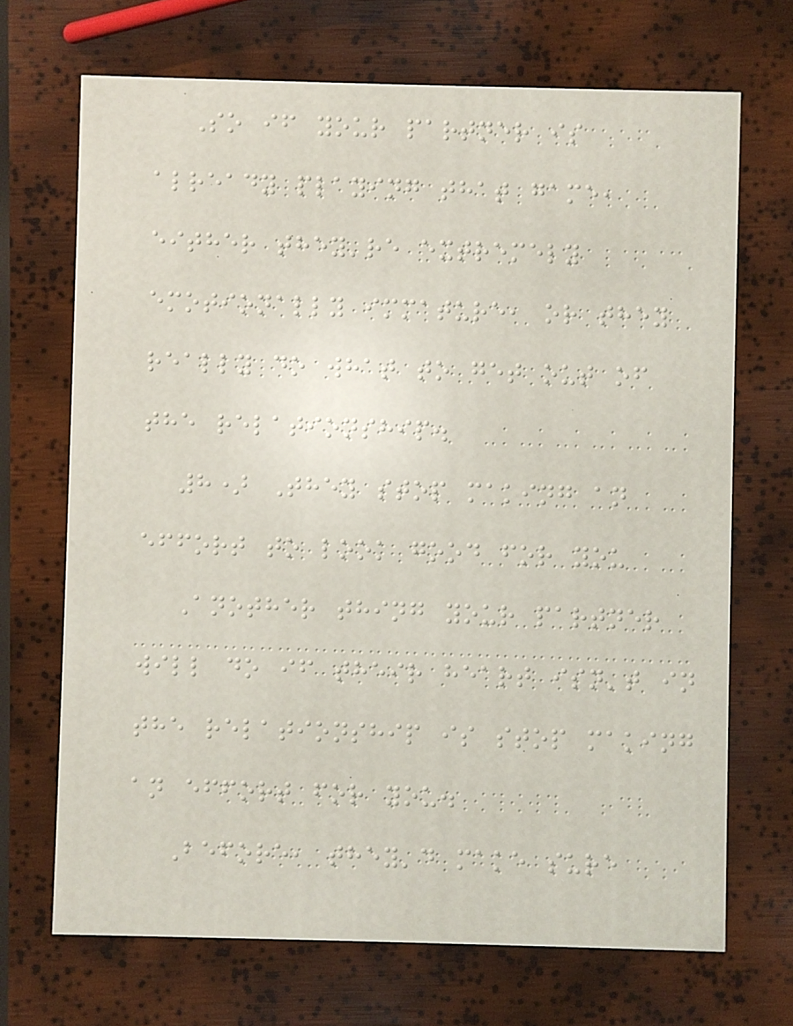So if your partner is
already playing that game,
either they're extremely
emotionally immature, or they
really do what to get out of
the relationship.
8) They stop making an
effort to look good for you
Another thing your partner
will do if their heart isn't in
the relationship is stop making
an effort for you.
Before, they'd make sure
